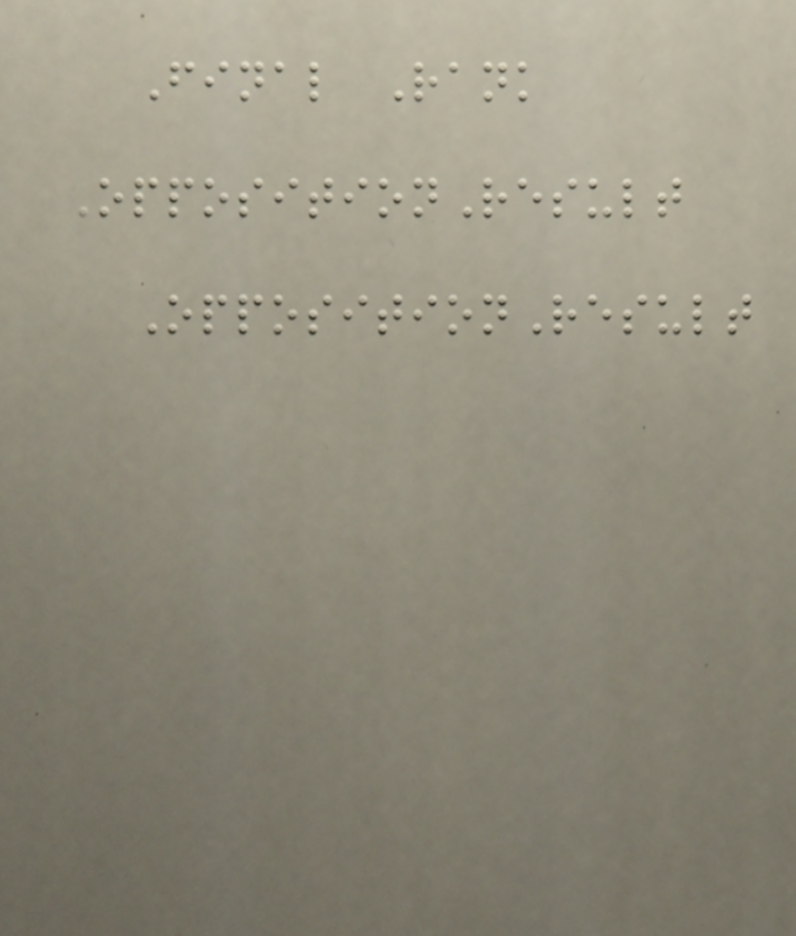Final Rank
OppositionResult
OppositionResult
